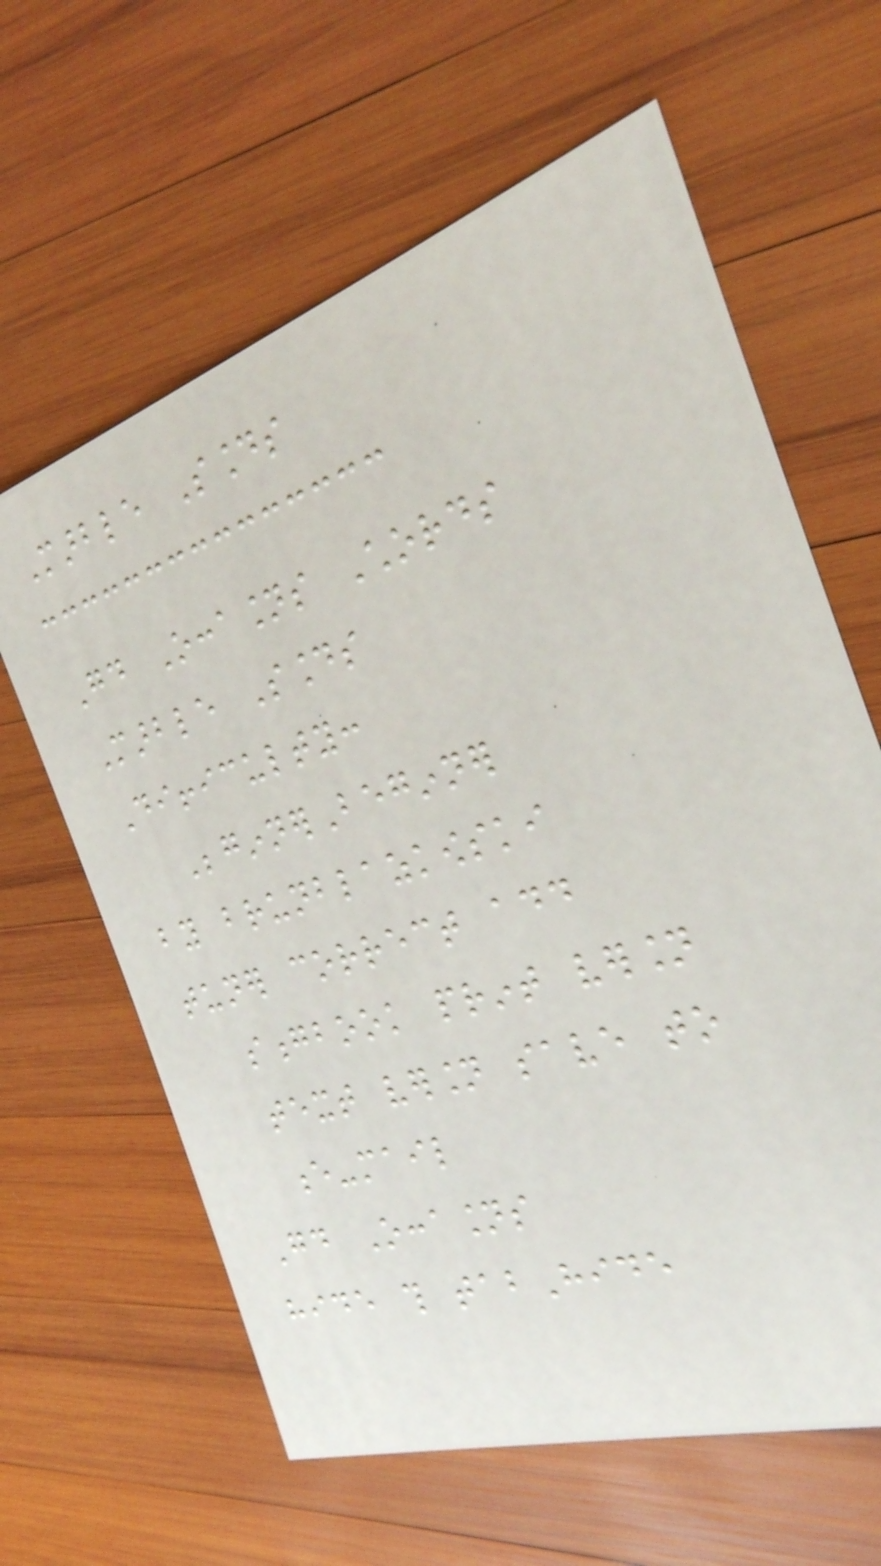Marble Sounds
Good Occasions Chords
Marble Sounds
Difficulty:
BeginnerBeginner
by brunblazkowski
tuner correct add
songbook print version
text version save to
e-mail
Good Occasions
hide this tabHide
